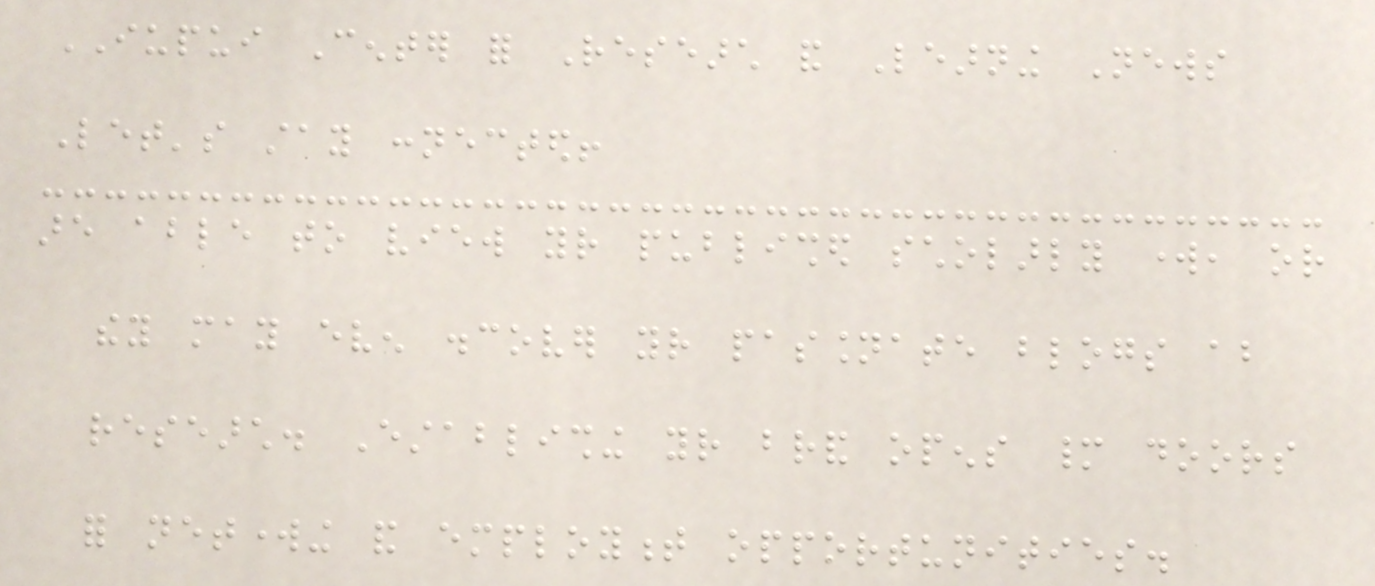IUPUI Center for Research and Learning News
Let's stay connected!
are able to view your published scholarly work, or
they may even discover your passionate blogs about
research. Establishing your brand opens many doors
for networking and employment opportunities.
